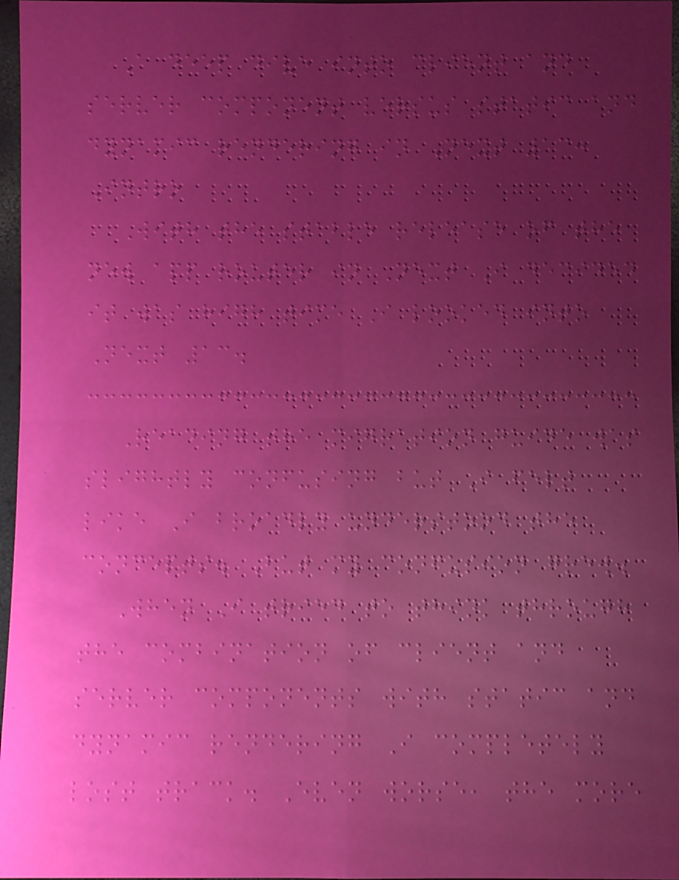A deep dive into client and
server component versus static and
dynamic rendering in Next 13:
Intro
With the stable release of the
new app router in Next I decided
it was high time I looked into
Next 13.
Reading the migration guide was
slightly confusing but I felt
like I broadly understood the
concepts. But my confusion grew.
When I tried to think through
the combination of client and
server components with static and
dynamic rendering I completely
lost track. Even worse, the more
